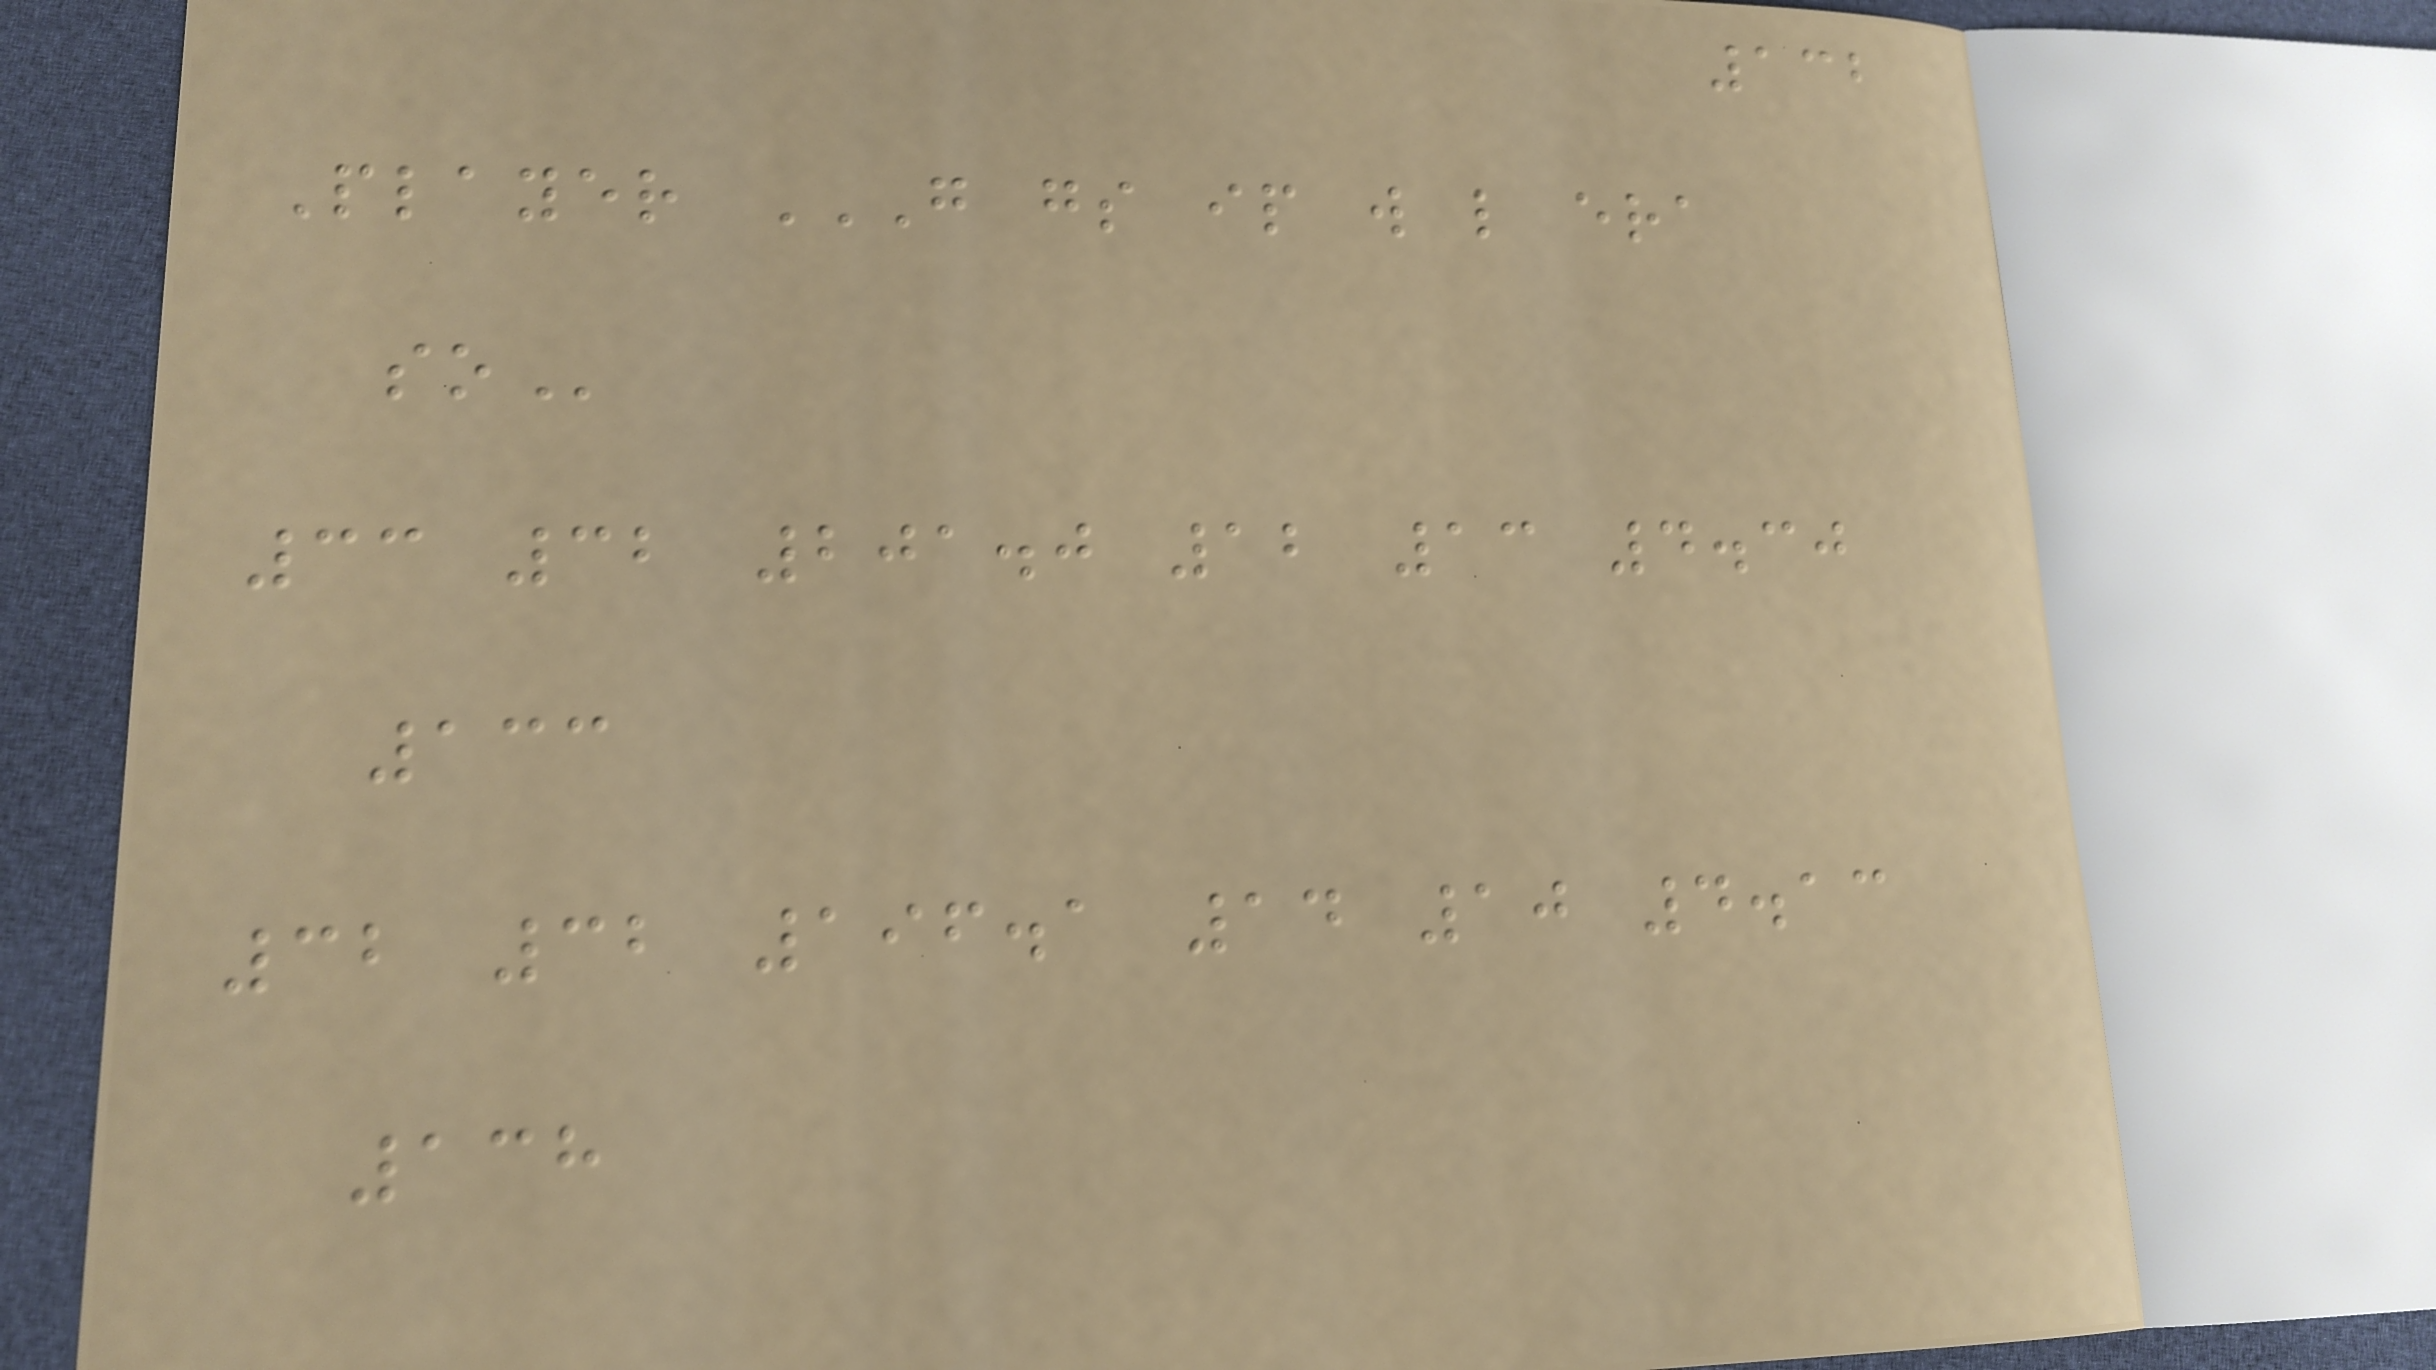132
Player G GS IP W L ERA
SO
33 32 201.0 12 13 4.30
133
32 32 196.1 14 10 4.13
138
